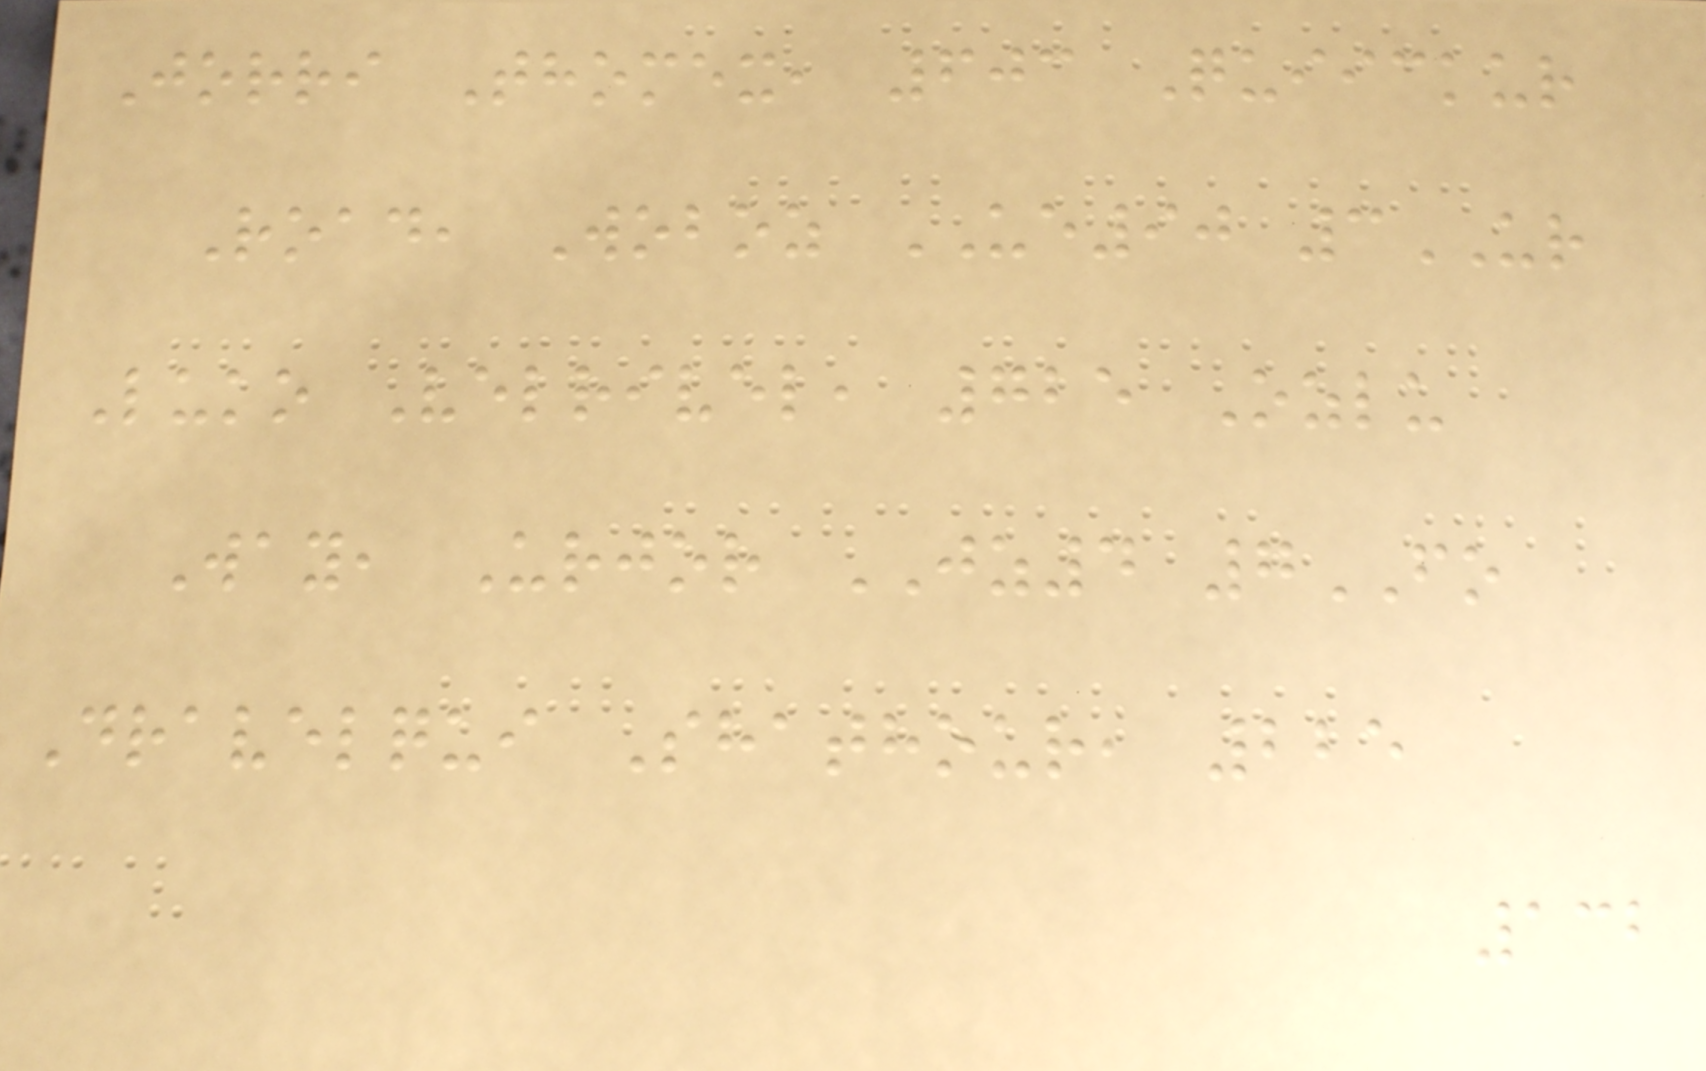Jorri Thomex, 603 Quiickur
Road, Woboz UE90 3UR
Luko Velrivel, 725 Ozlu
Way, Urjor JZ4 7FO
Dravelqui Shathour, 225
132
